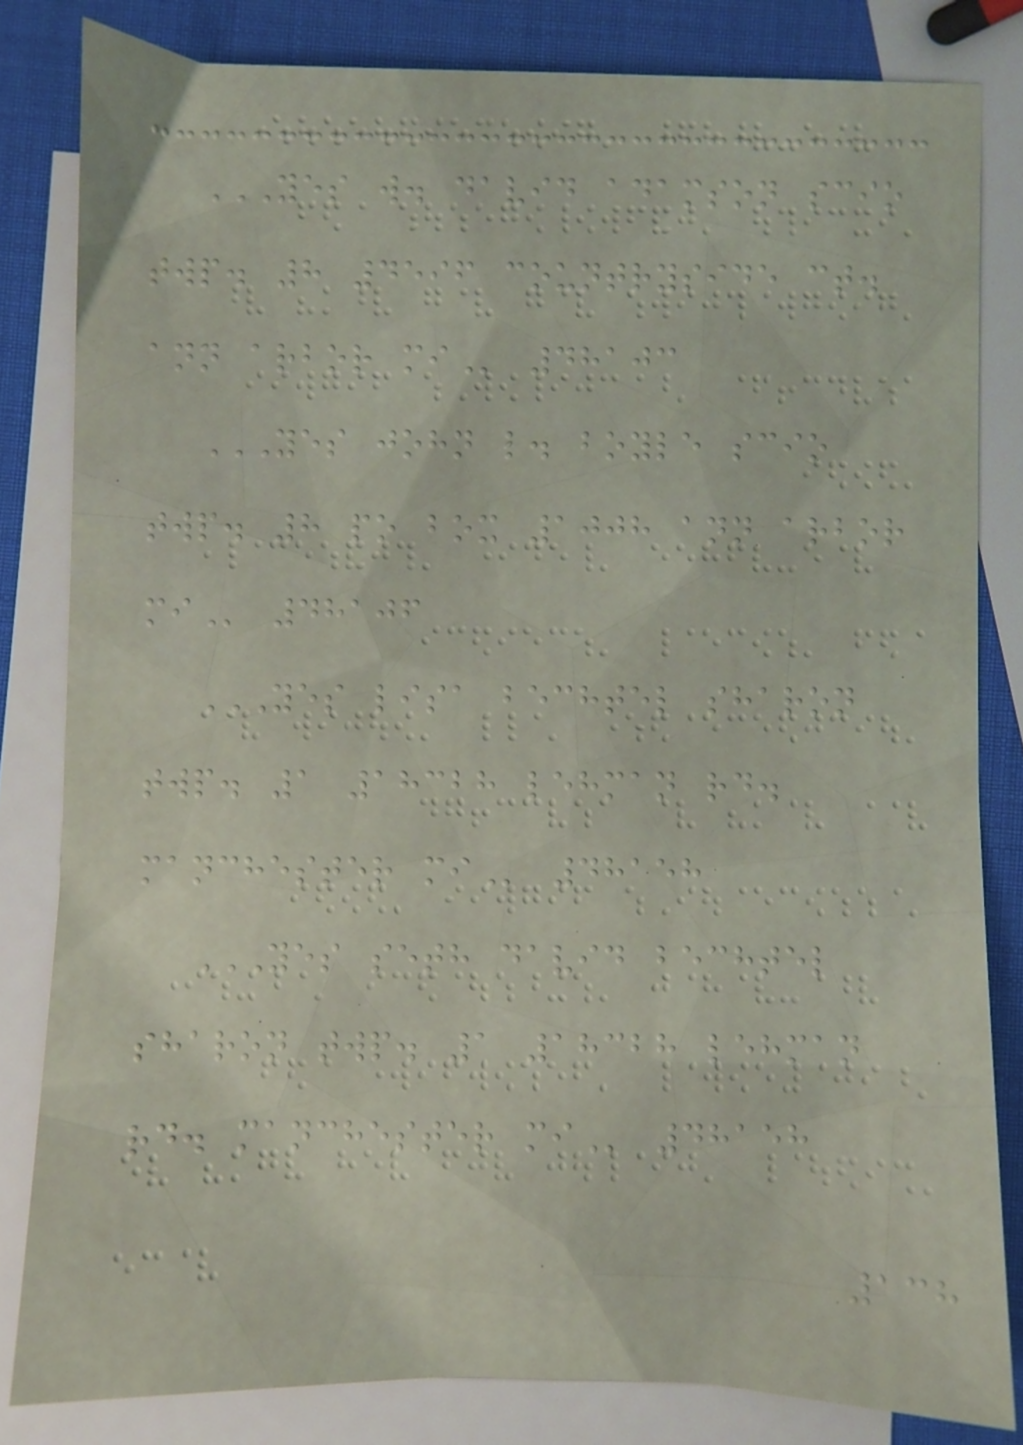YES W. DAVID ADAMSON SCIO
TWP. 8 4596 COUNTRYSIDE CT.
ANN ARBOR MI 48103
YES JOHN L. BOYLE SCIO
TWP. 8 PO BOX 1008 ANN ARBOR
MI 48106
YES LISA BECHTEL SHARON
TWP. 1 18328 LEHMAN RD.
MANCHESTER MI 48158
YES SETH DAVID BECHTEL
SHARON TWP. 1 18328 LEHMAN
RD. MANCHESTER MI 48158
138
